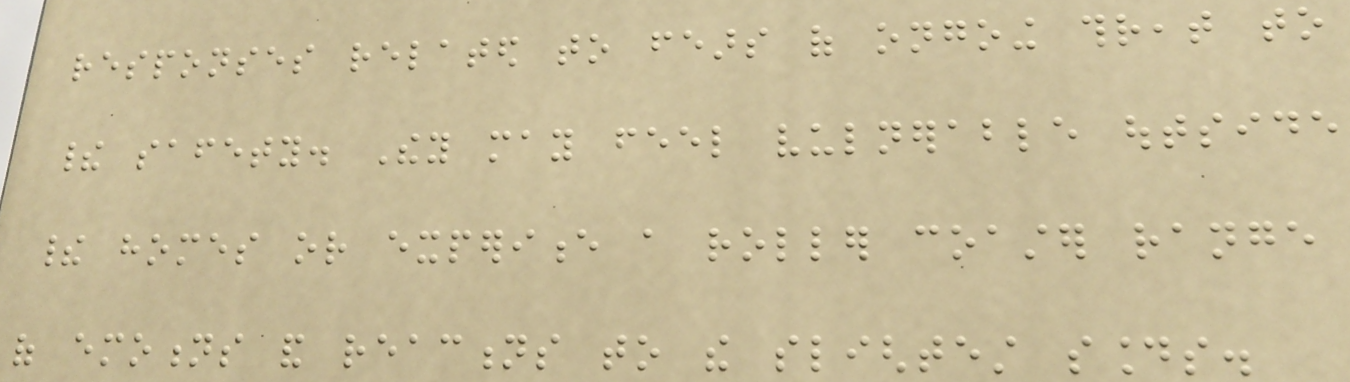responses related to fears of ongoing threat to
their safety. They may feel vulnerable outside
their homes or experience a roller coaster range
of emotions and reactions to the slightest sounds.
